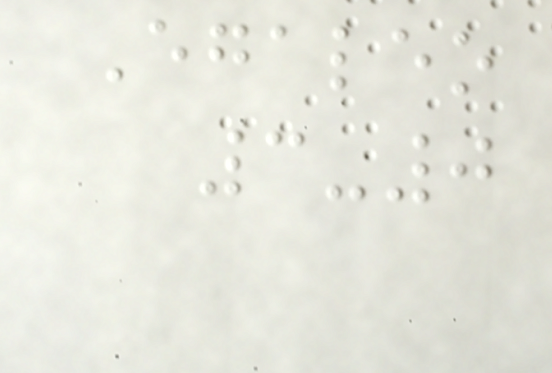Egaleo
3-0
